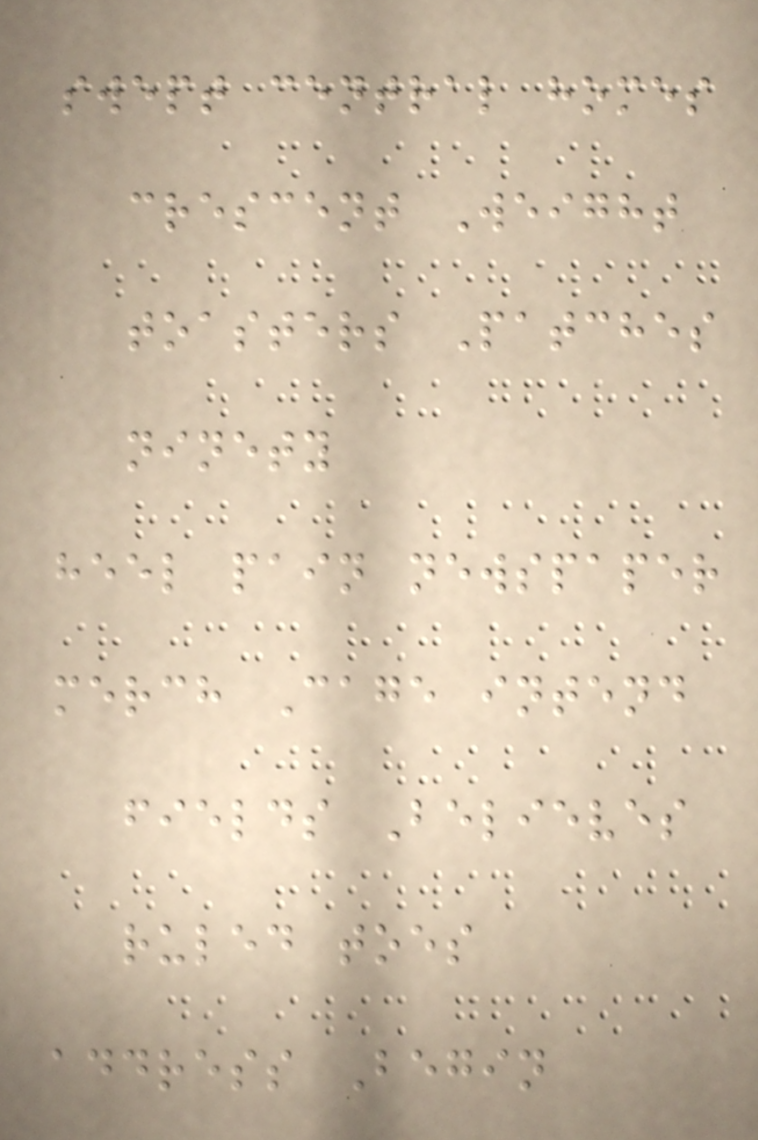swept central homes
crescent Weight
toasters Patches
ninety
heel pain newspaper
merch Cage intend
fields Believes
ruled toes
address Begin
